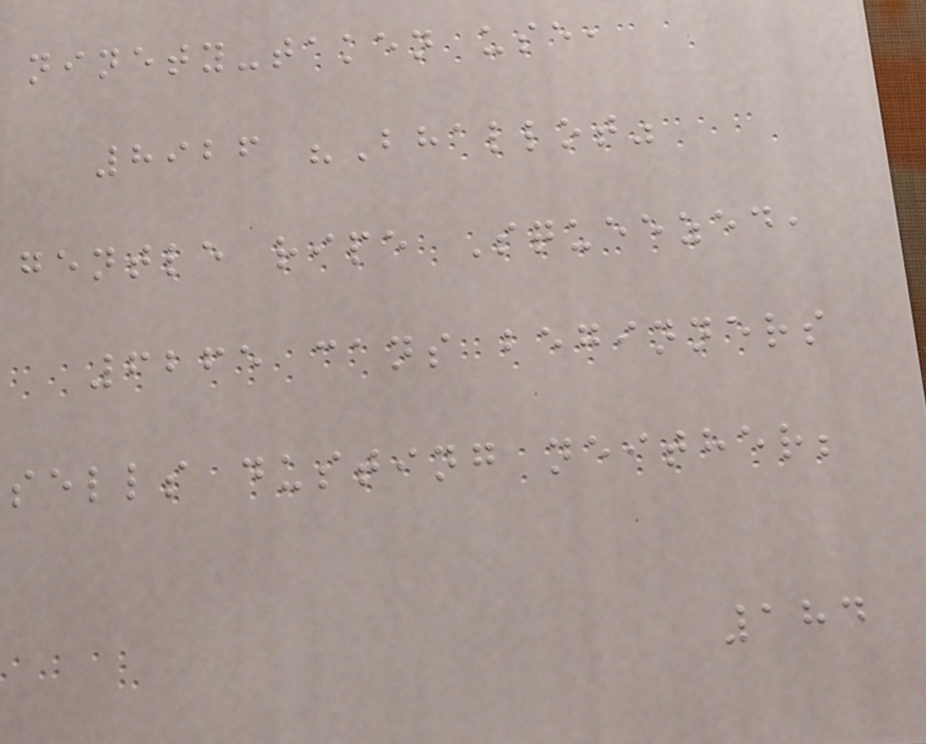ninety-taken use,
8926 "Bhallot"
gentle ripe Squeezed,
6265 cans beginners
sells dusting neither;
184
